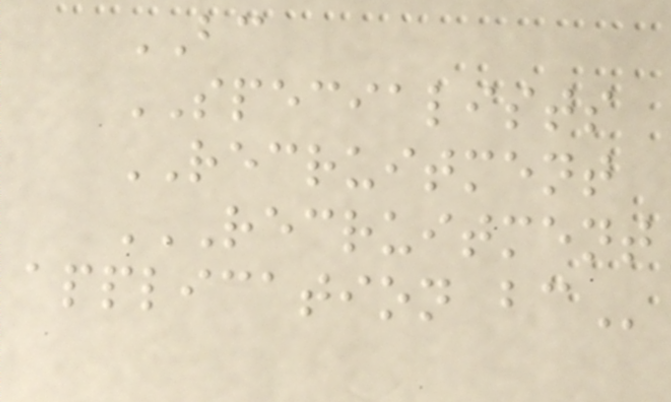BC
SPECIALISTS
RECRUITMENT
RECRUITMENT
APPLICATION BC
